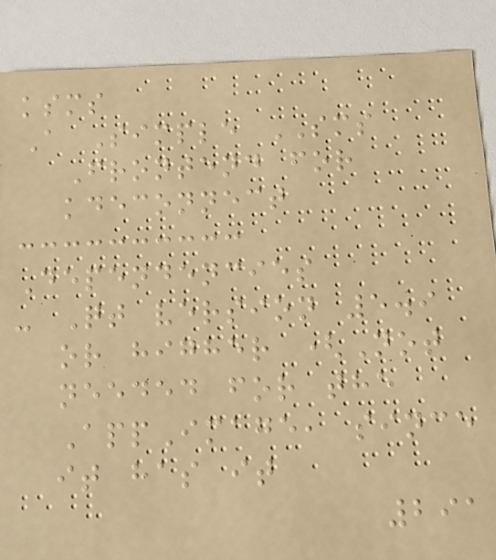ksms
A Simple SMS
Frontend for
kdeconnect
Dependencies
- Qt version 5.9
or higher (Not
needed for the
AppImage, since
it has it
291
